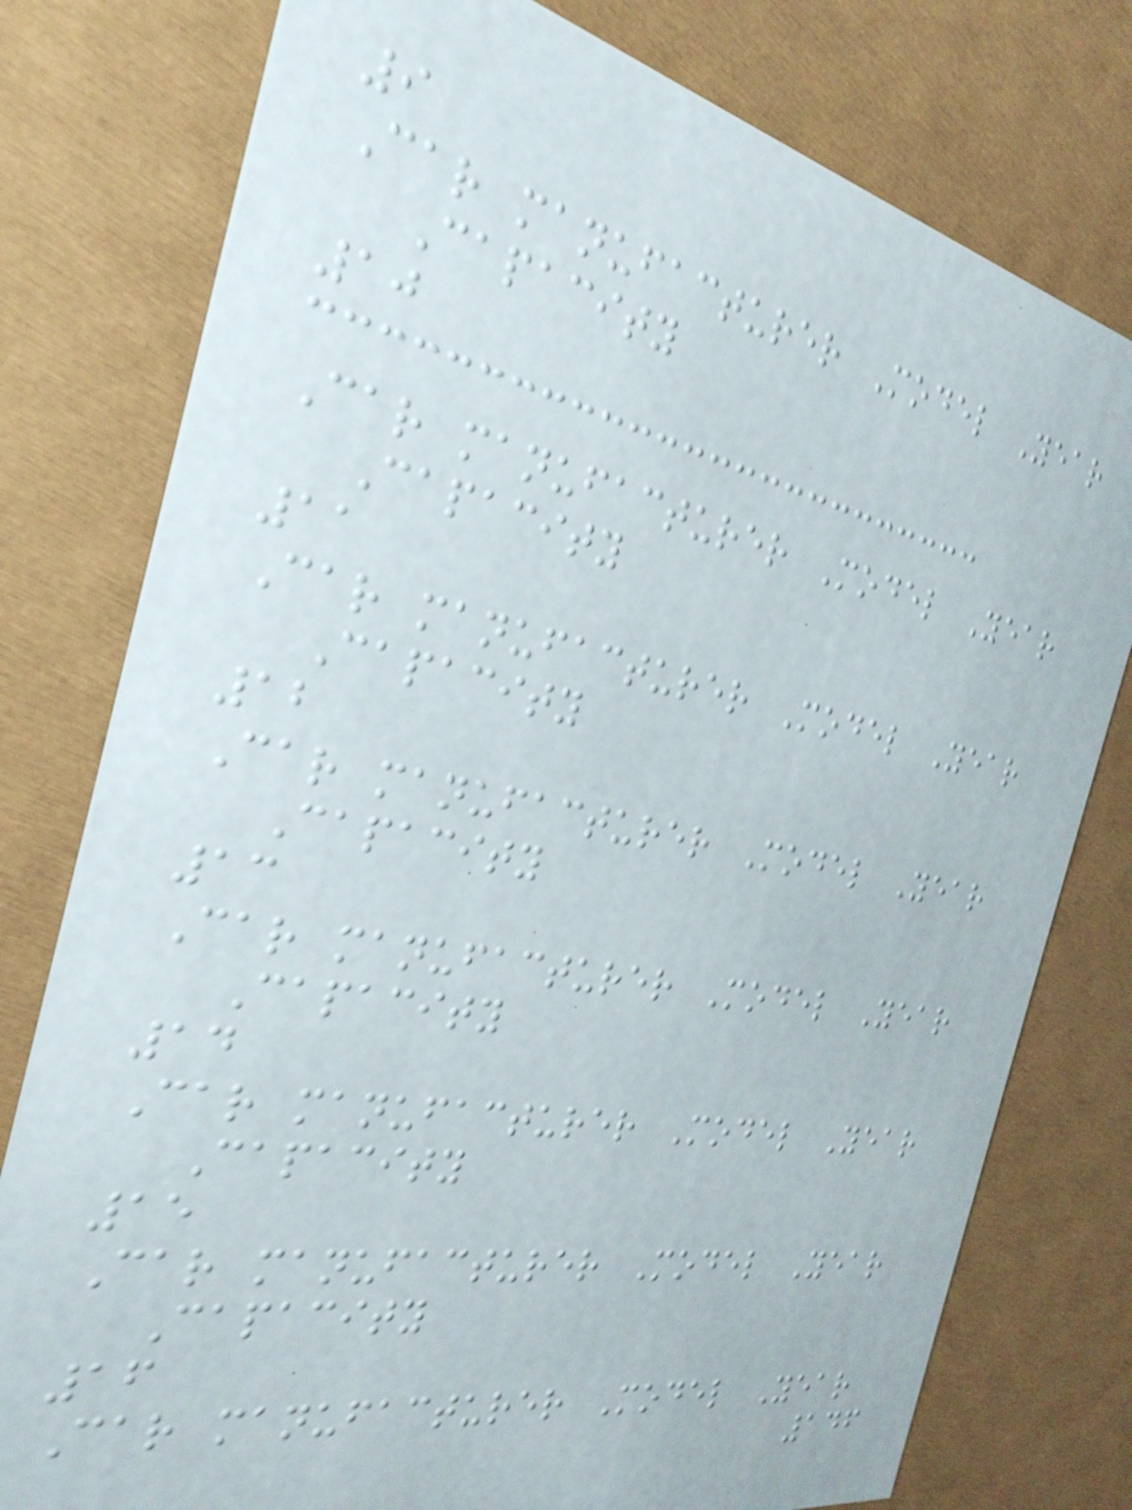9
Car manufacturer Model Year
Capacity
10
Car manufacturer Model Year
Capacity
11
Car manufacturer Model Year
Capacity
12
Car manufacturer Model Year
Capacity
13
Car manufacturer Model Year
Capacity
14
Car manufacturer Model Year
Capacity
15
Car manufacturer Model Year
Capacity
16
Car manufacturer Model Year
146
